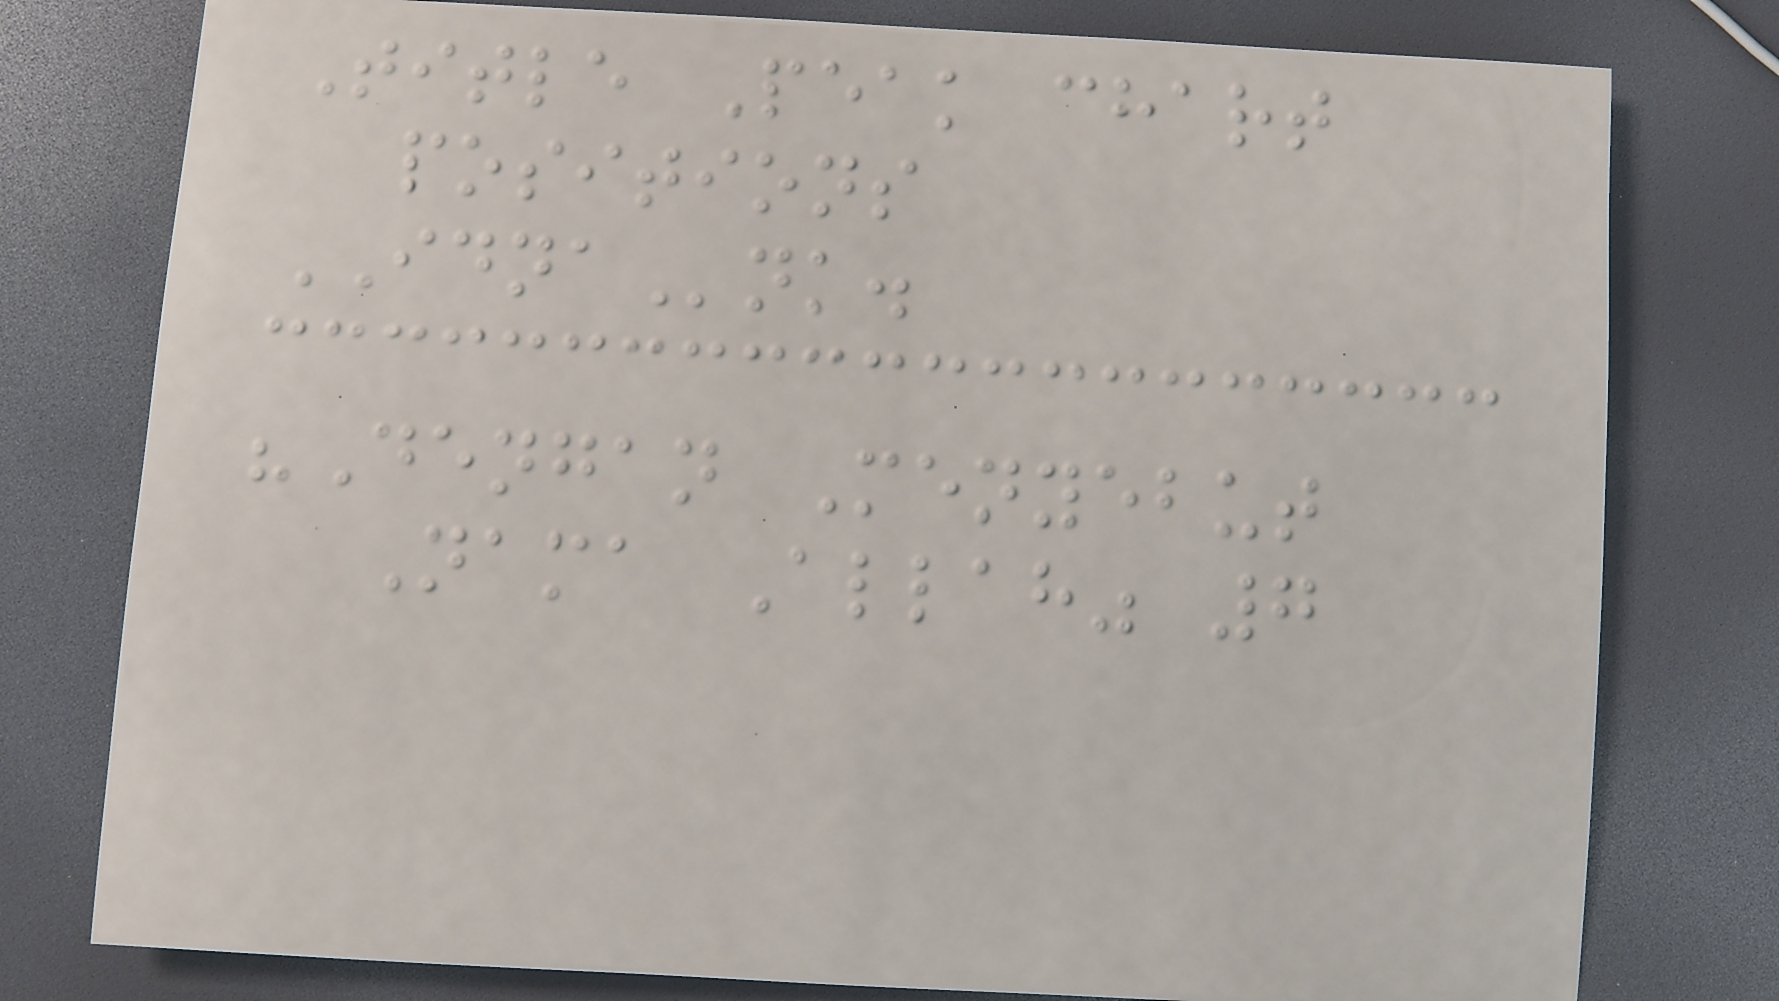Title Peak chart
positions
IDNAnk.
"Dengan Menyebut
Nama Allah" 7
